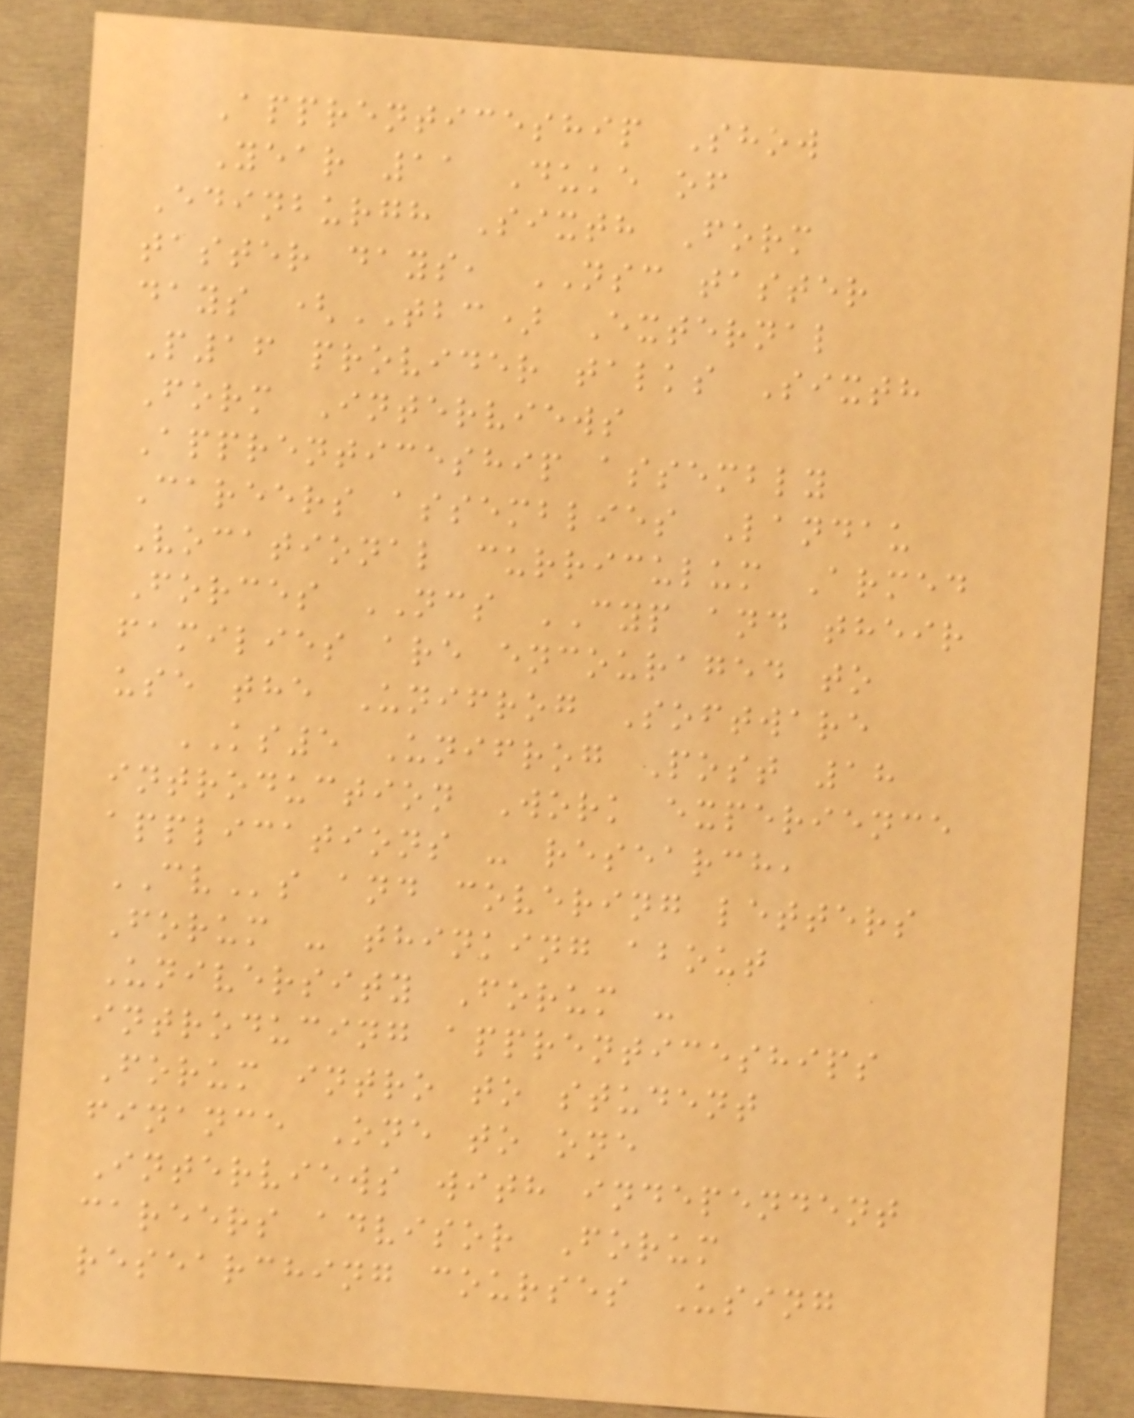Apprenticeship Show
Year 11 Duke of
Edinburgh Sixth Form
taster days, NSC taster
days (TBC) External
P16 provider talks Sixth
Form Interviews
Apprenticeship assembly
Careers assemblies Landau
Vocational curriculum Armed
Forces NCS CYP and their
families are encouraged to
use the Unifrog Software
KS5 Unifrog Post 18
introduction Work experience
applications - research,
CVs and covering letters
Forum - thinking about
University Forum -
introducing apprenticeships
Forum intro to student
finance One to one
Interviews with independent
careers advisor Forum
researching courses Using
